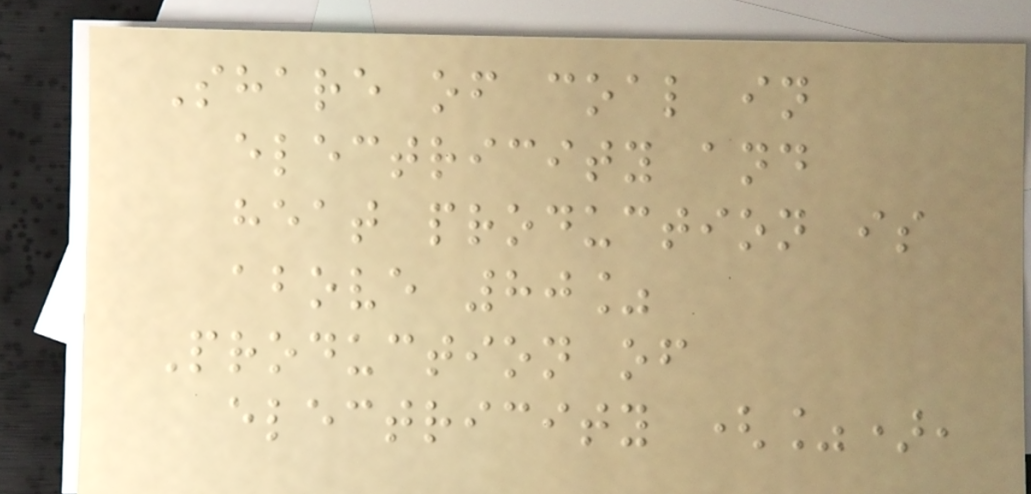Share of coal in
electricity and
heat production is
above 80%
Production of
electricity (%),
